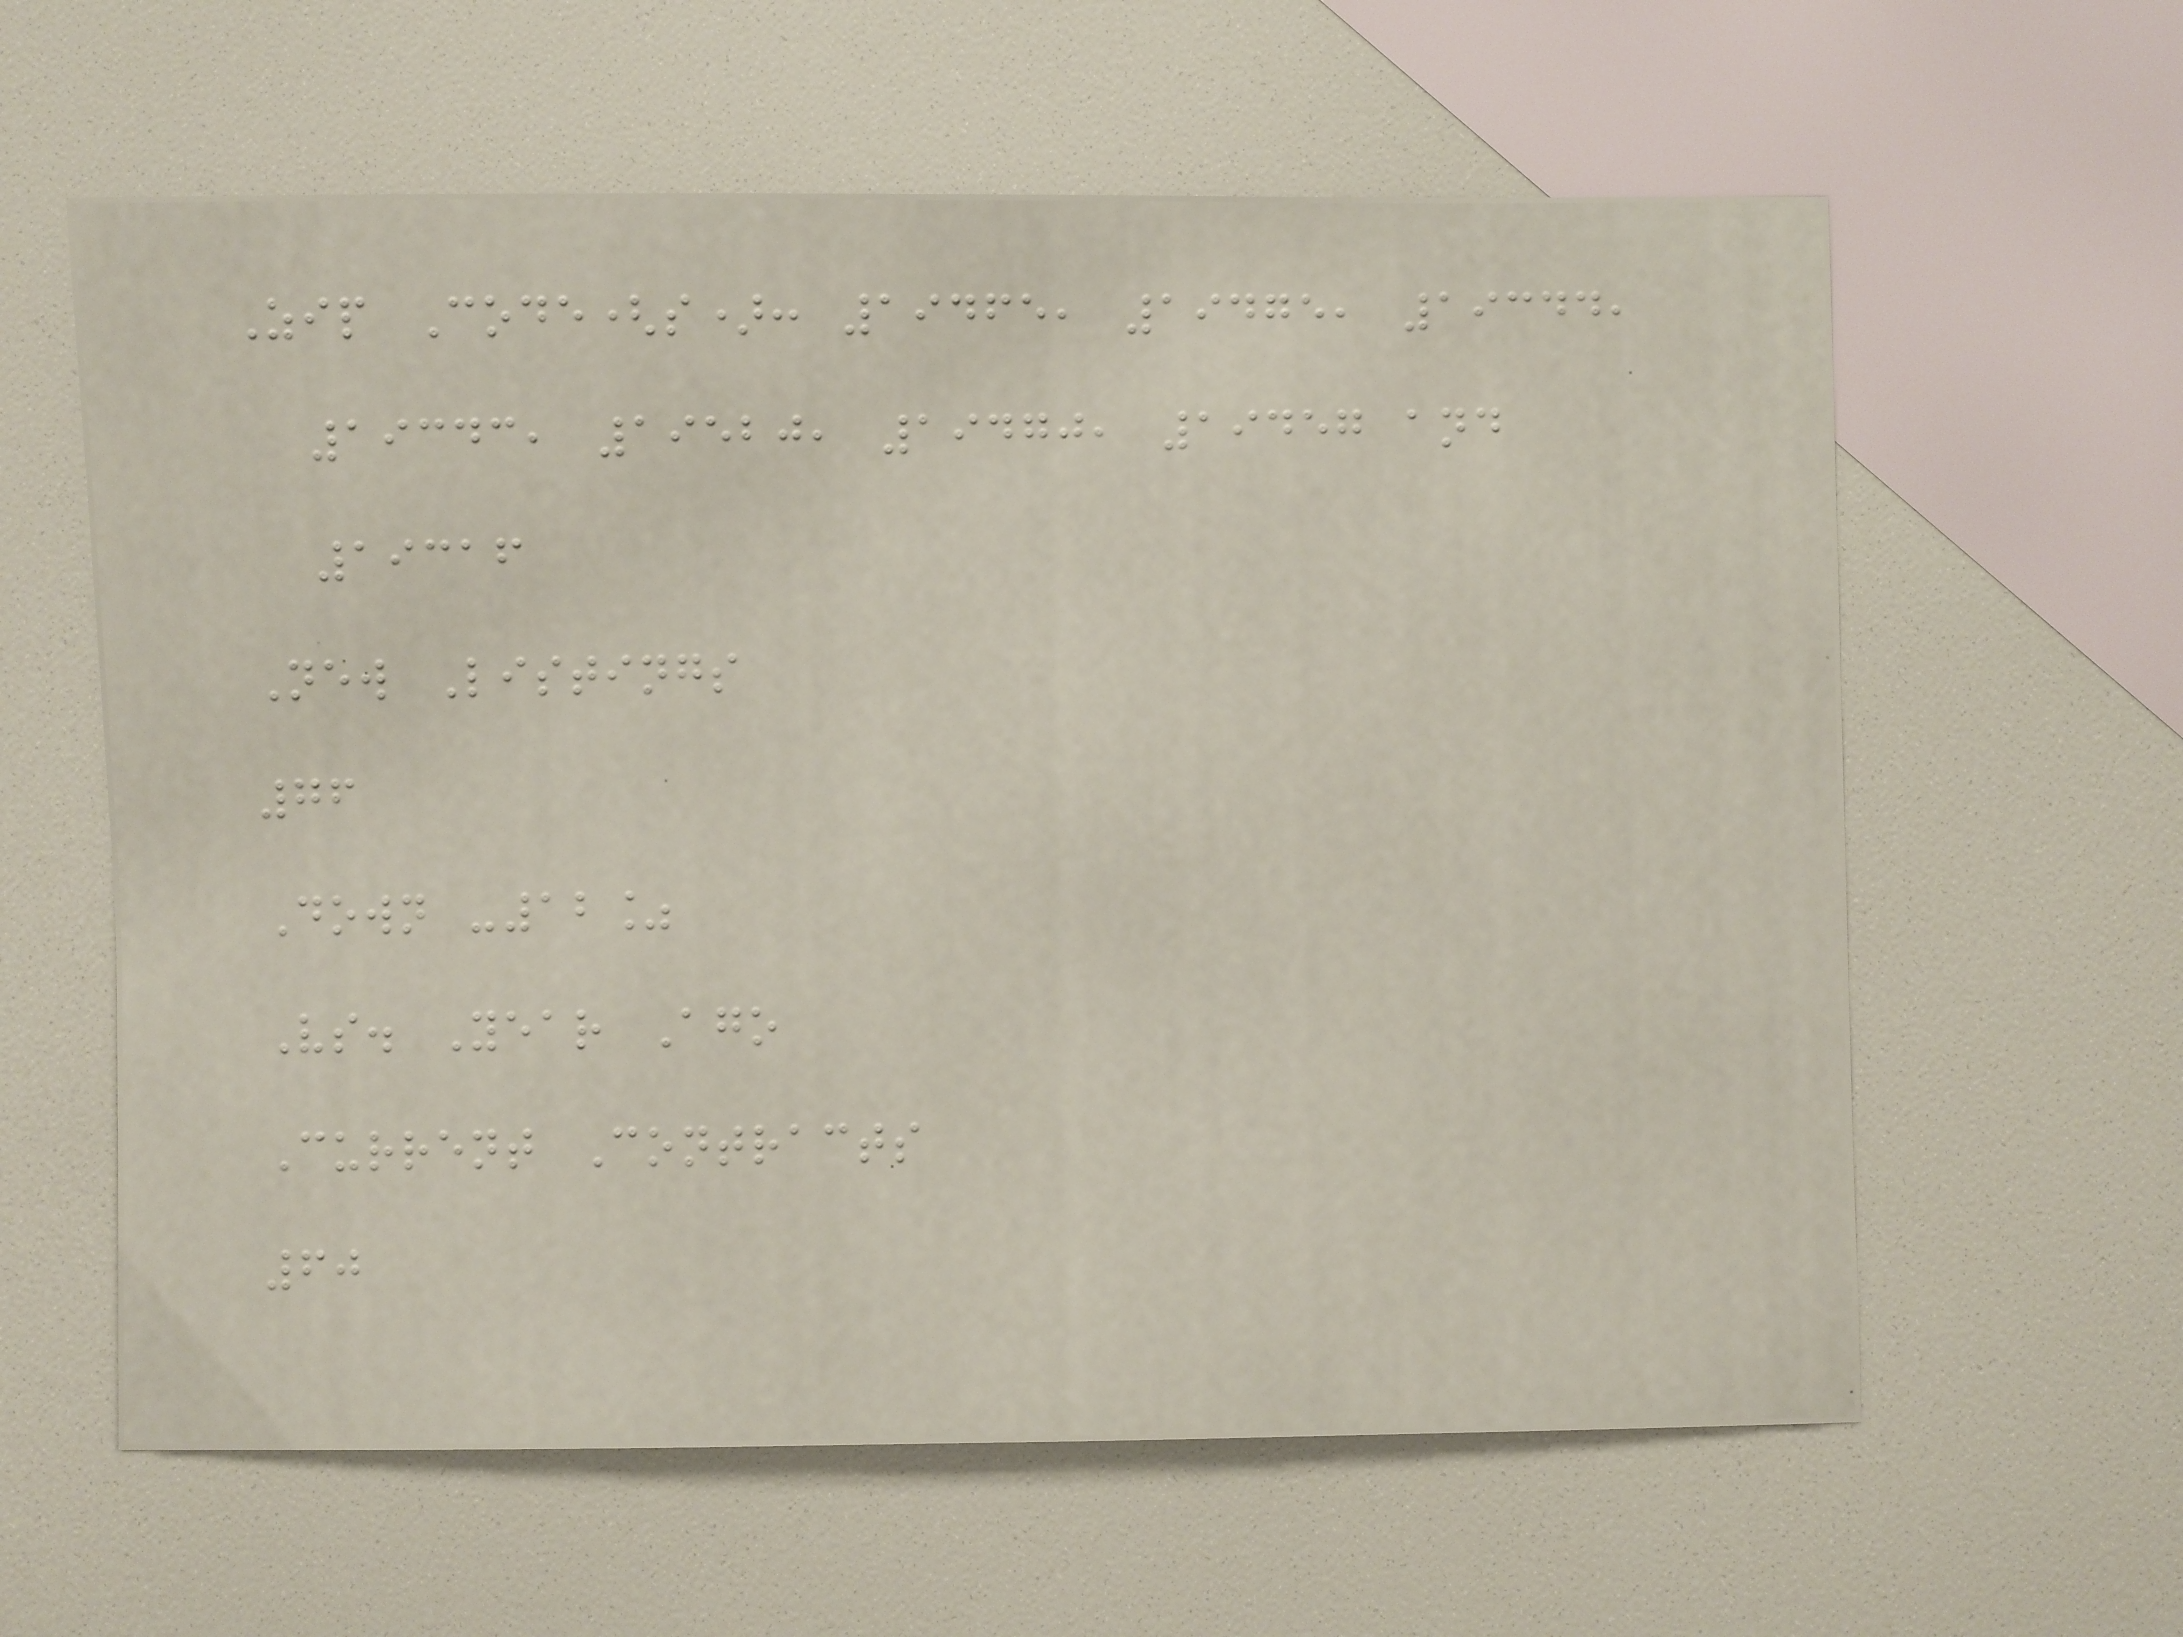Zip Code(s): 19465, 19475, 19344,
19343, 19520, 19470, 19457 and
19316
New Listings
76
Down -12%
Vs. Year Ago
Current Contracts
60
